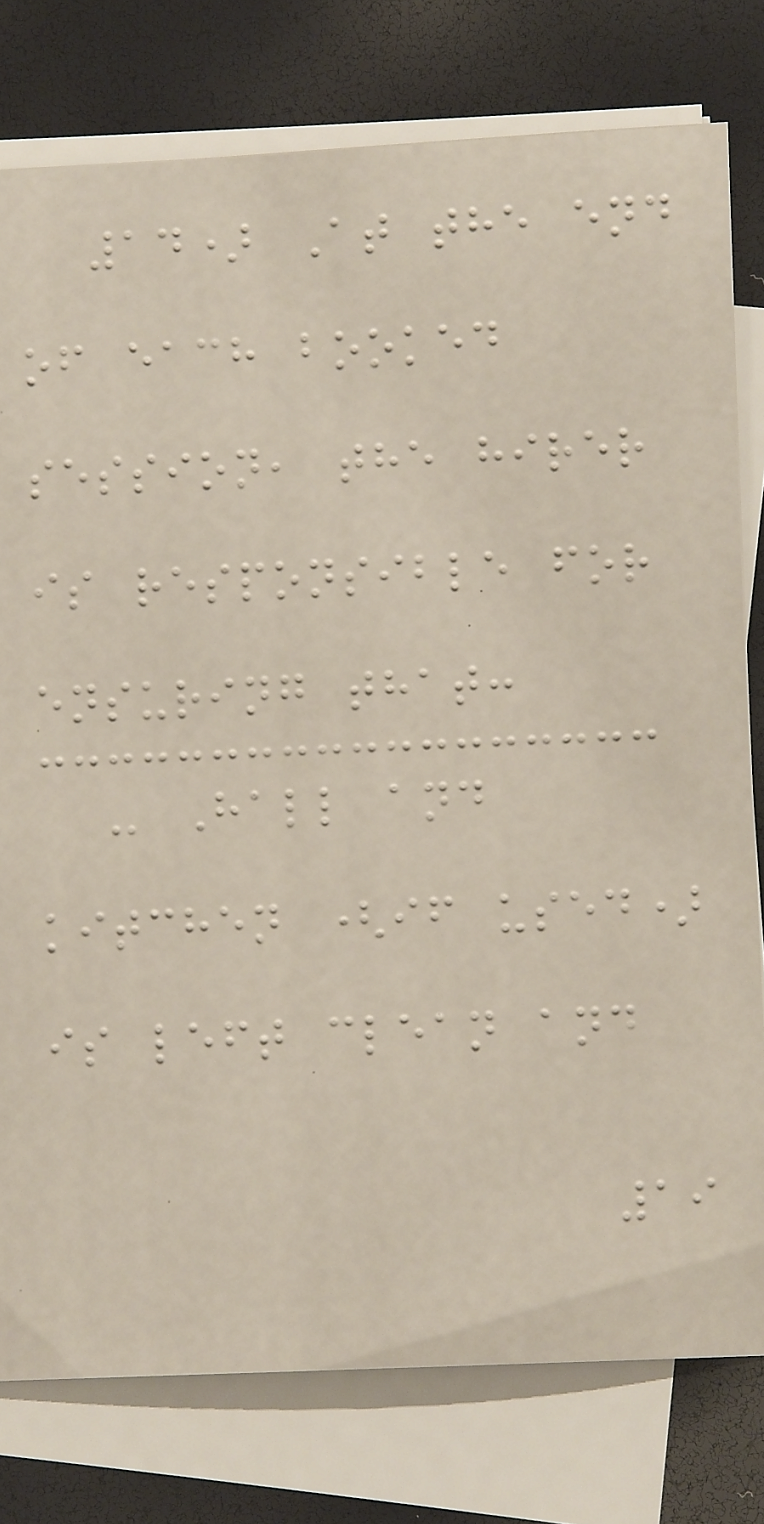14) At the end
of each booked
session, the hirer
is responsible for
ensuring that:
- Hall and
kitchen (if used)
is left clean and
19
